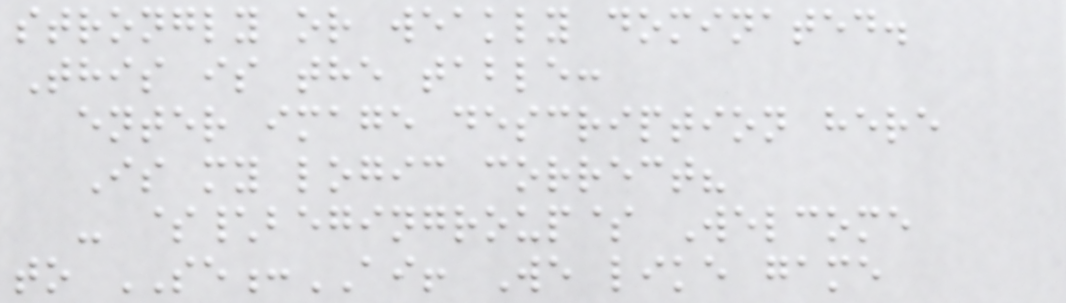strongly or weakly dominated.
This is the table:
enter image description here
Is my logic correct?
- $\begingroup$ Welcome
to SE:AI! We like game
